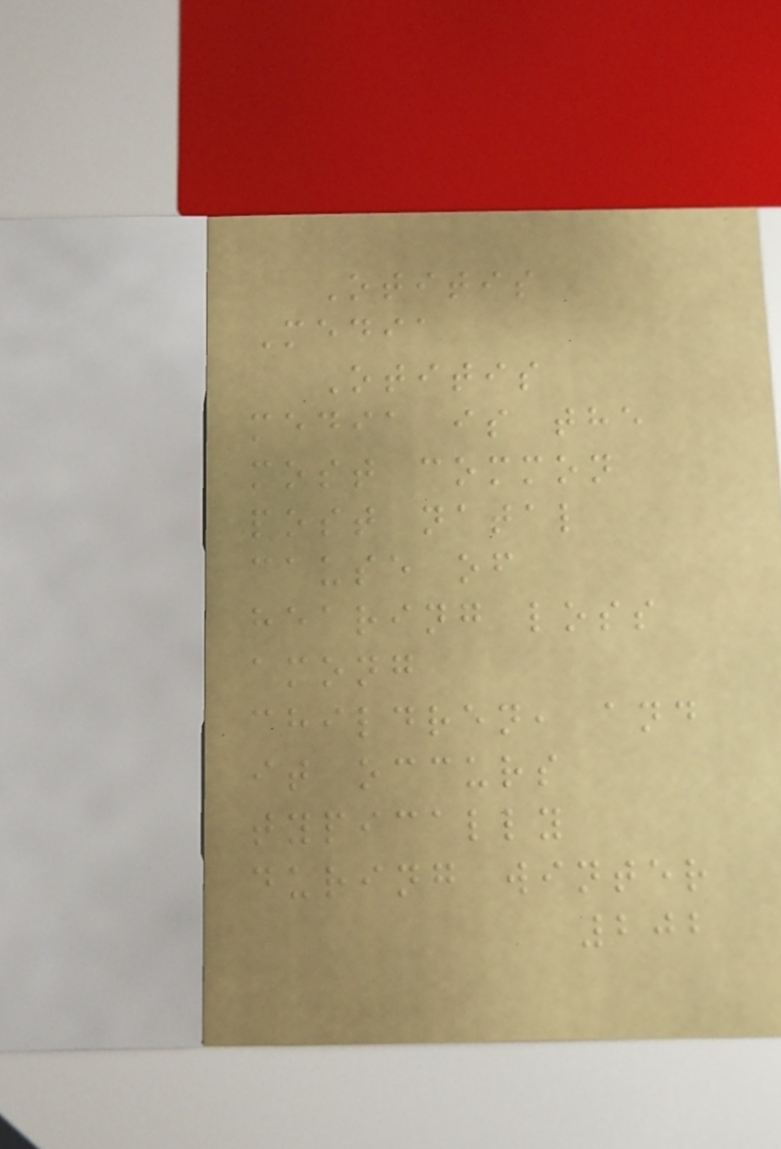Otitis
Media
Otitis
media is the
most common
post natal
cause of
hearing loss
among
children, and
it occurs
typically
during winter
202
